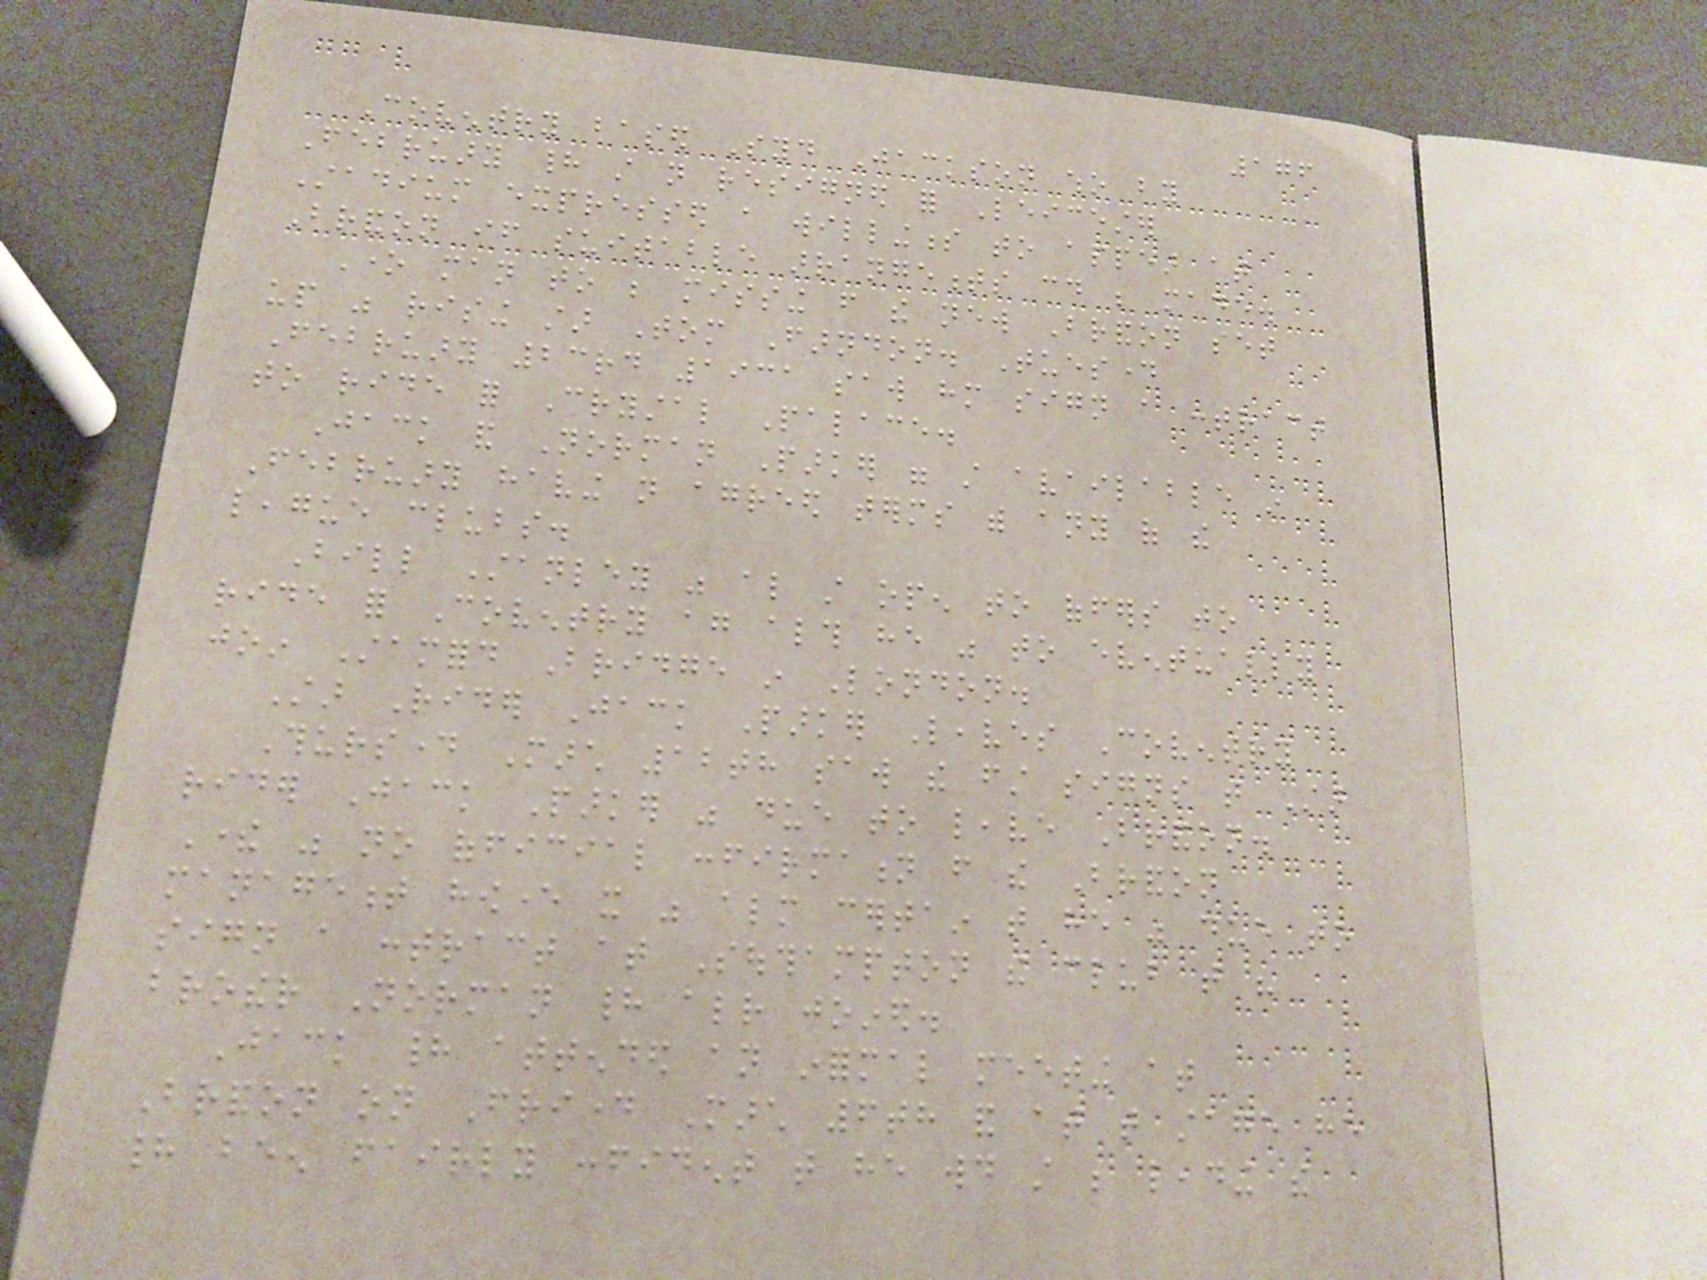176
Coventry based Syd Jackson who by
February had still not resigned for Leicester
Stadium expressed a willingness to appear at
Brandon if suitable arrangements could be made.
One man to be missing from the new Brandon set
up was rising star Tom Farndon. Tuesday
February 23rd 1931 saw him sign a contract
to ride for Crystal Palace.
Jack and Norman Parker were still available in
February having not agreed terms with any of the
league clubs.
Bill Stanley was also still open to offers to
ride for Coventry again although he was to eventually
join Stamford Bridge in London.
Star Rider Jack Parker Leaves Coventry
Thursday March 12th saw the first signs that Star
rider Jack Parker was due to leave Brandon.
There was no official confirmation from the Brandon
management however it was almost certain that he was due to
sign a contract at Southampton the club that his
brother Norman had already joined.
Jack had attended an informal meeting at
Brandon on Friday March 6th and at that stage he
had been fairly confident that he would still be leading the
